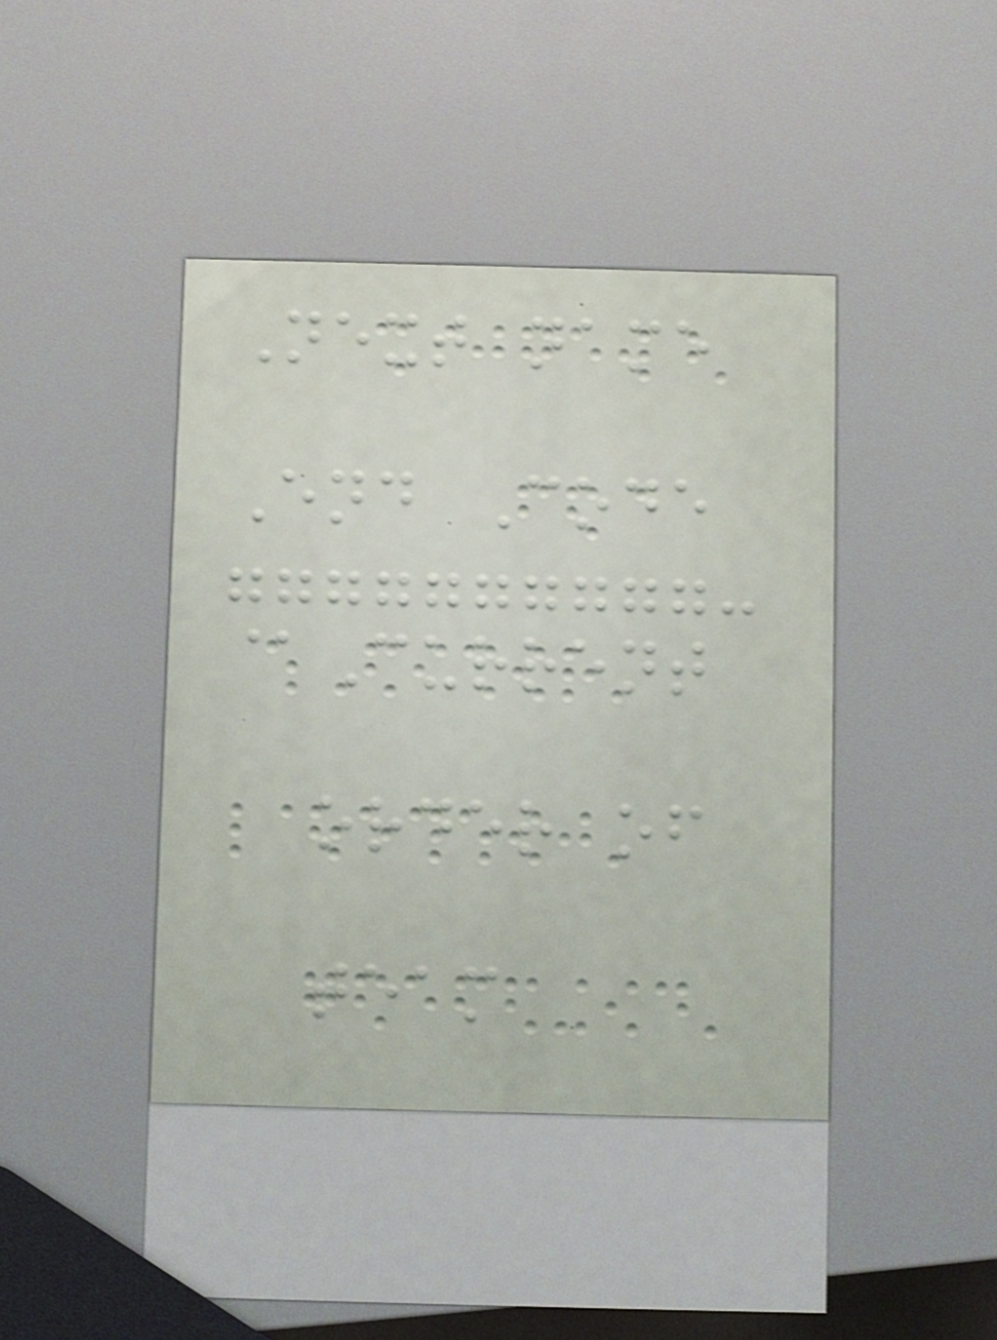Next name
End Code
@Current
order of
team
